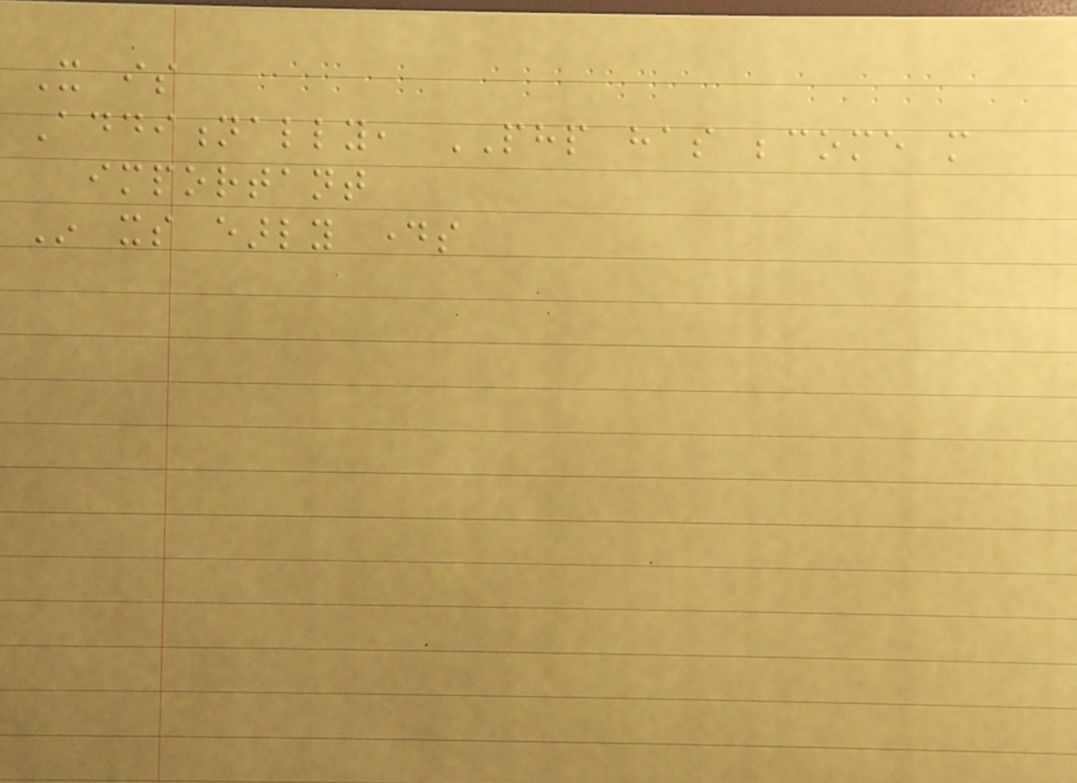It is
Additionally, PHP has become more
important
In its early days
